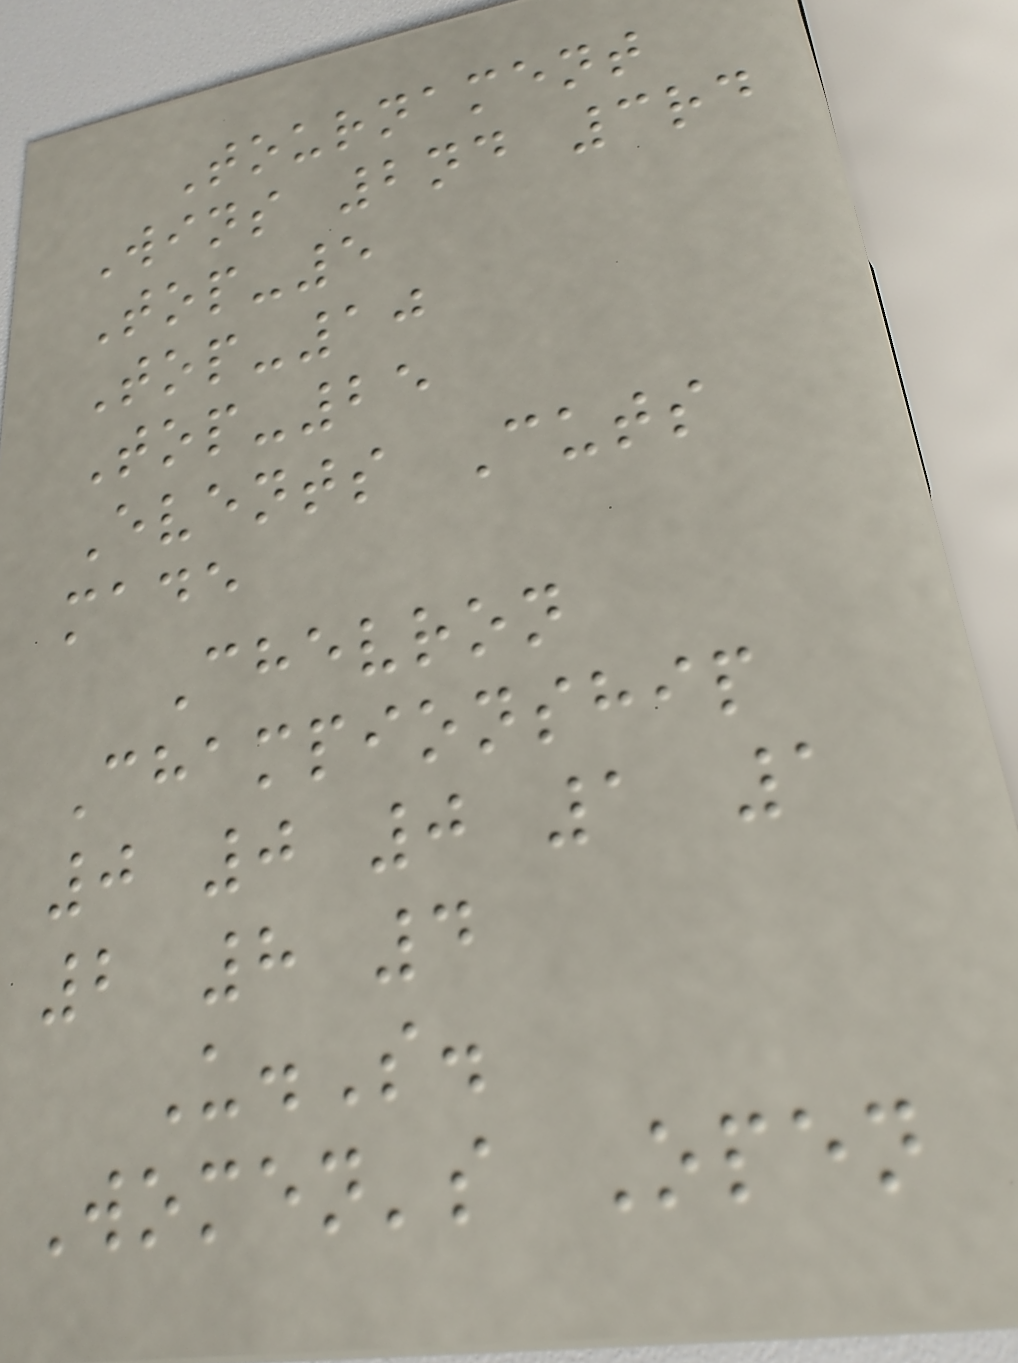Tournament
Wins 2nd 3rd
Top-5
Top-10
Top-25
Events Cuts
made
Chevron
Championship
0 0 0 1 1
2 8 4
U.S.
Women's Open
